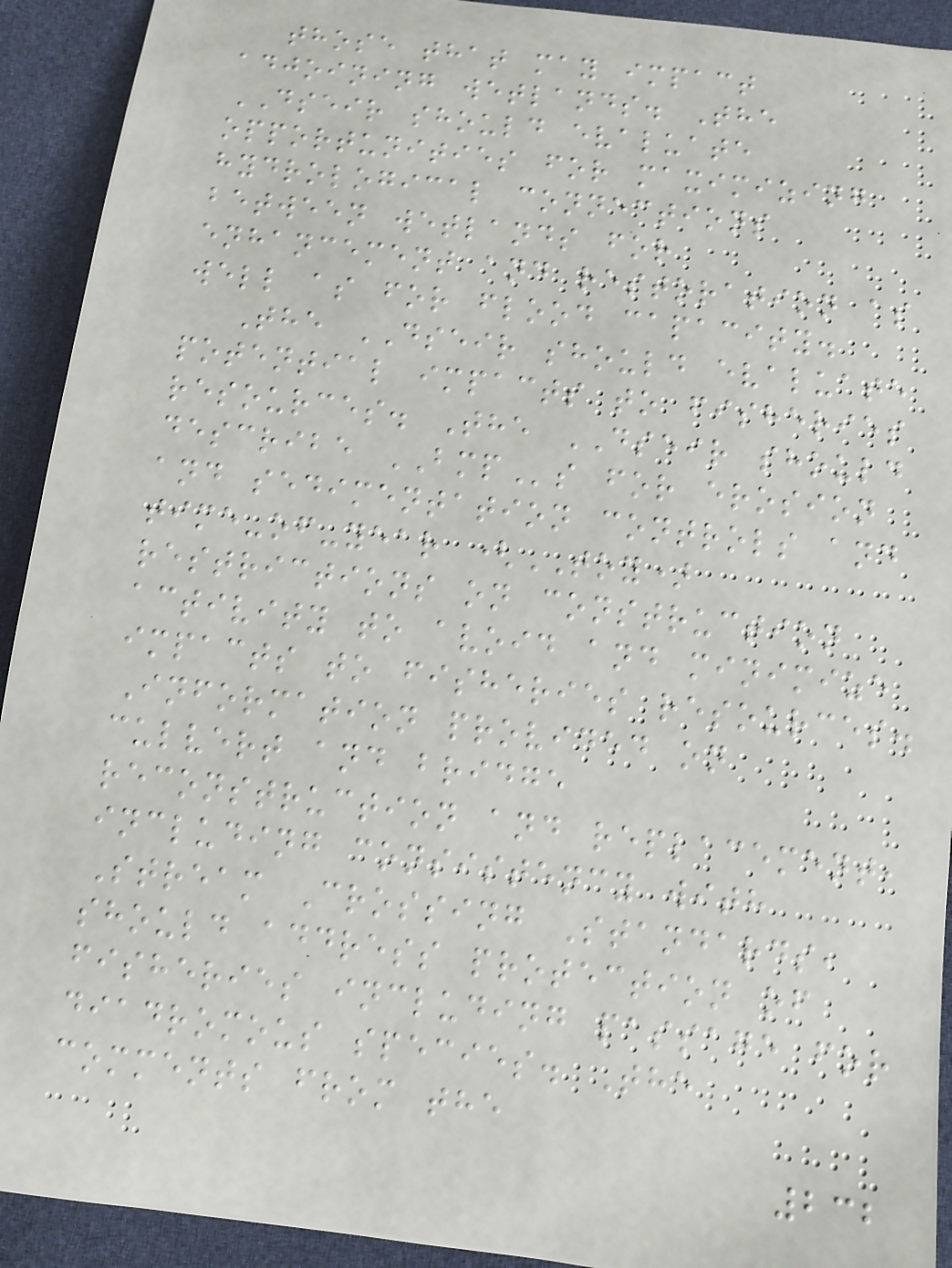those that may impact
adjoining wetlands. The
DSEIR should evaluate
opportunities for maximizing
hydrological connections
between wetlands for
enhancement and restoration as
well as for flood capacity.
The DSEIR should evaluate
potential impacts to fisheries
resources. The DSEIR should
describe BMPs for erosion
and sedimentation controls and
time-of-year (TOY)
restrictions on construction
activity to avoid and minimize
impacts to fisheries resources.
Information provided on
culvert and bridge
reconstruction and replacement,
including consistency with
Stream Crossing Standards,
should address protection of
fisheries including passage for
diadromous species. The
comments from the
232
